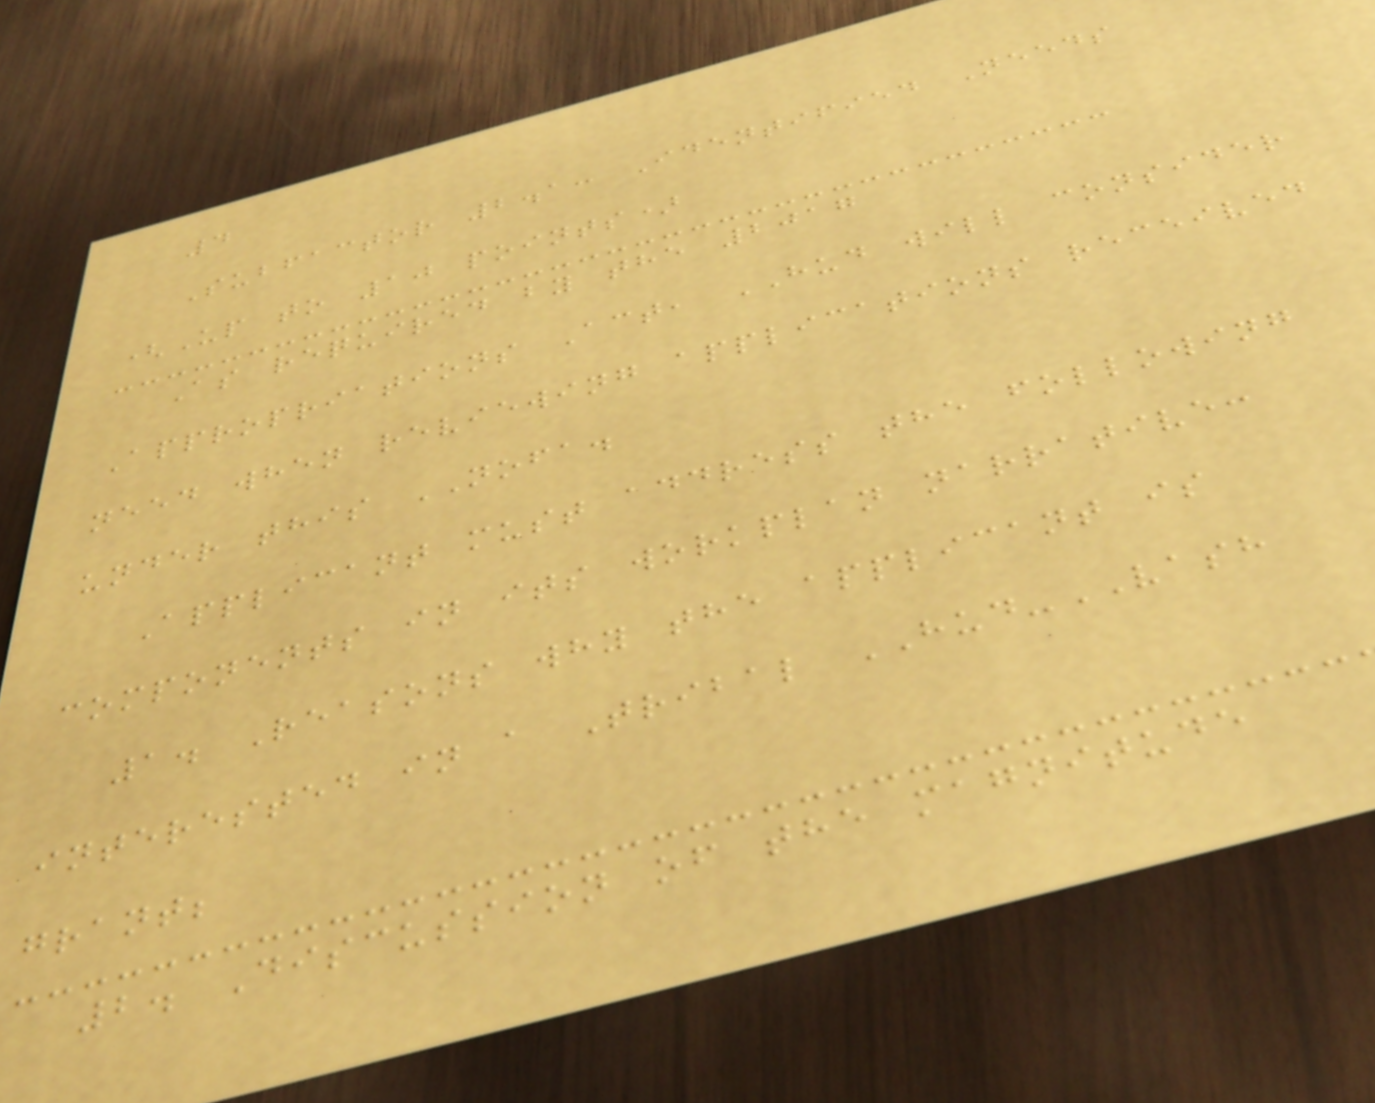4
Subfactor 2.1: Identified Needs
(Up to 10 points)
As required by the 2017
Appropriations Act, HUD will consider
need when reviewing applications received
under this NOFA.
Applicant must address the following
components in its workplan narrative:
1. Reasons why the applicant is
interested in a Tribal HUD-VASH
grant;
2. Discussion of the magnitude
